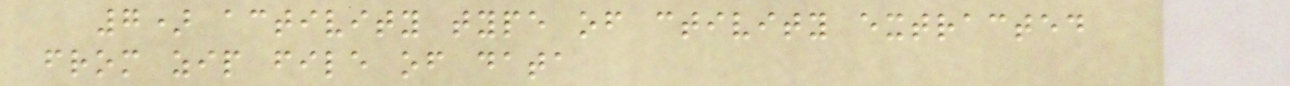7) activity type of ctivity extracted
from zip file of data
